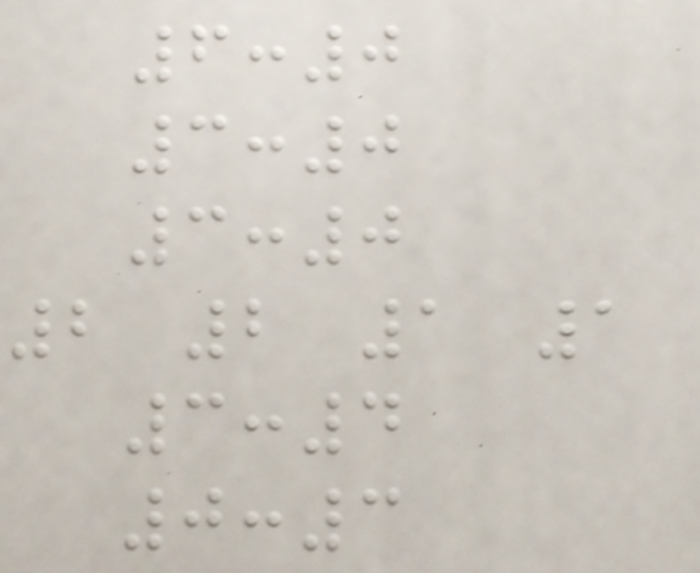6:0
3:0
3:0
2 2 1 1
3:4
0:3
